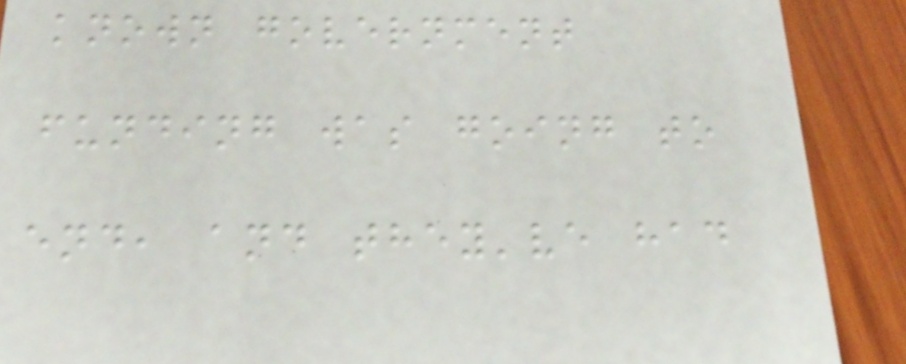known government
funding was going to
end, and they've had
